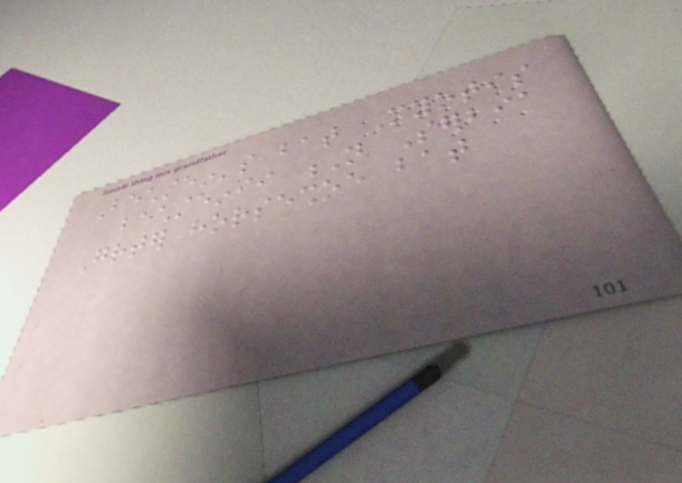Bechstein's bat Myotis
bechsteinii N Serbia
Greater horseshoe bat
